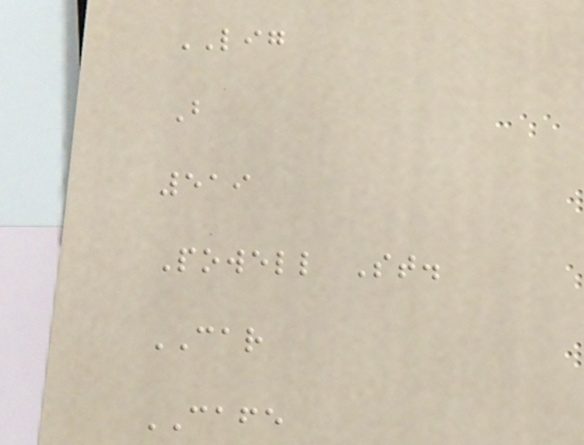LIG
B
519
Powell St.
CAR
CAFE
